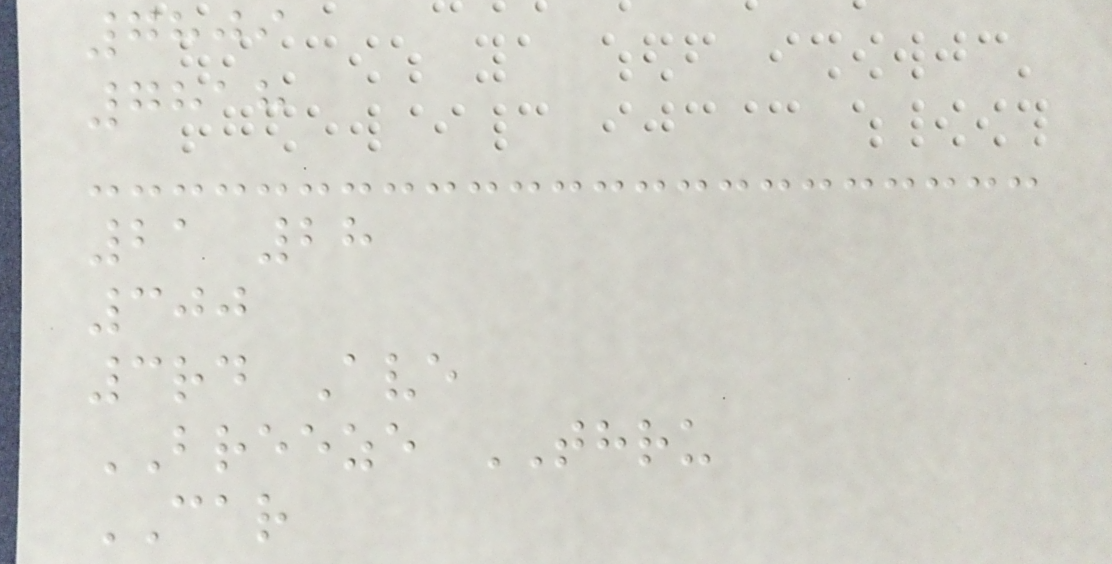7809
7818
21 28
300
3rd Ave
BREEZE THRU
CAR
